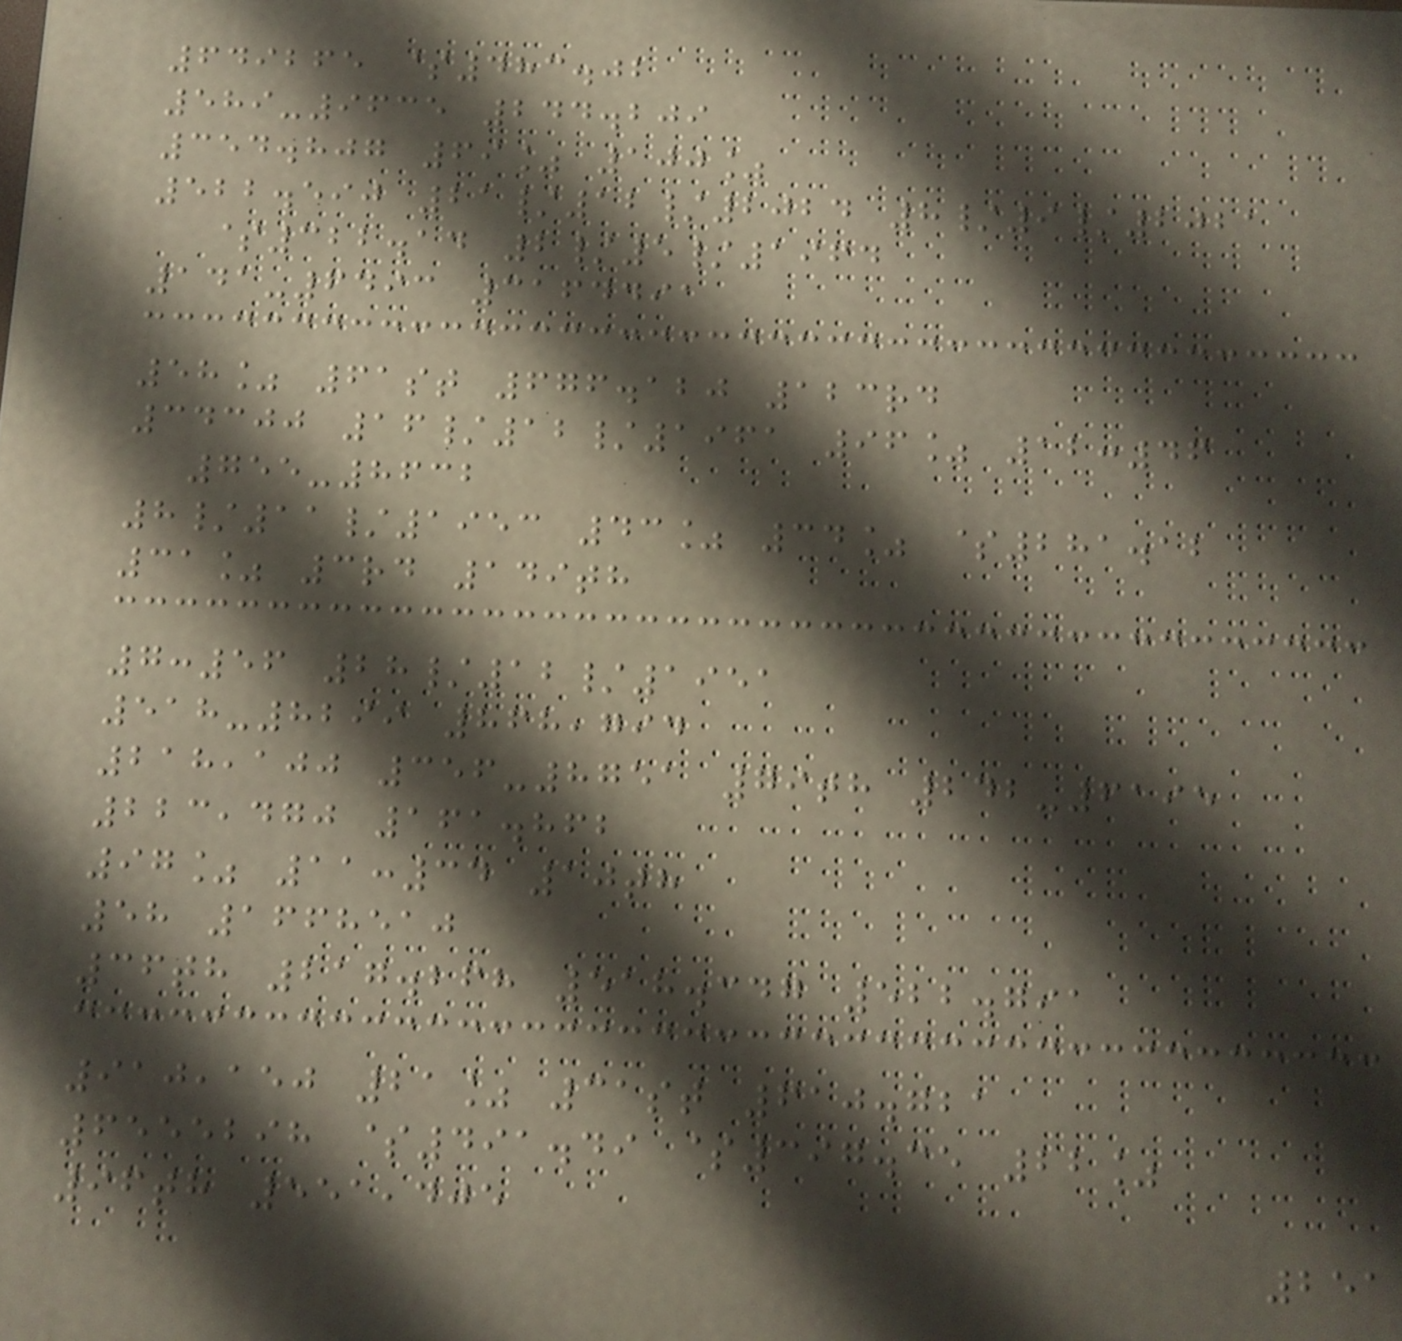649265 $483.02
589-9635 244.209
354.807 69% 100%
522.590 21/12/2024 8/9/2021
$322.14 2/5/1964
141-6493 3164491
58% 61st 676.120 123rd
34300 16/12/1961 96% 12:46
755-8632
8/11/1953 43% 34% $281.12
31% 3rd 149th
7:56 28/12/1951
518-8299 868,794
218,100 356-8751 79th 242-6195
223,470 161.862
97% 11:34 10th
58 1668510
36th 217.268 518.347 522.791
910,150 21% 31st 610.721
6555298 $491.49 $397.35 22%
96th 551,405
251
